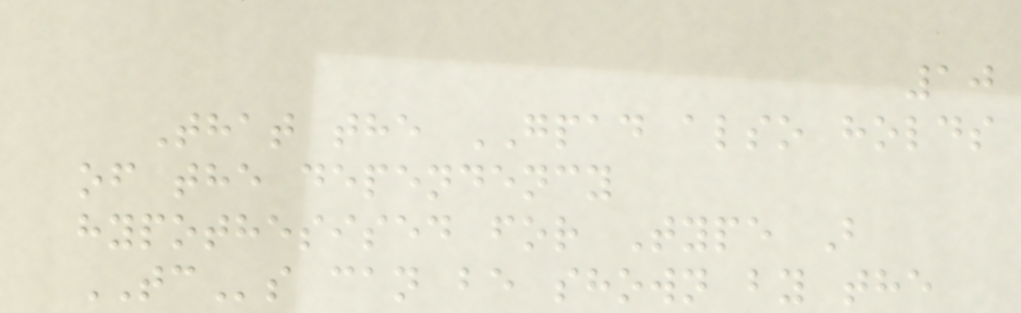10
That the GPAD also holds
of the dependency
hypothesised for Type B
TCs can be shown by the
